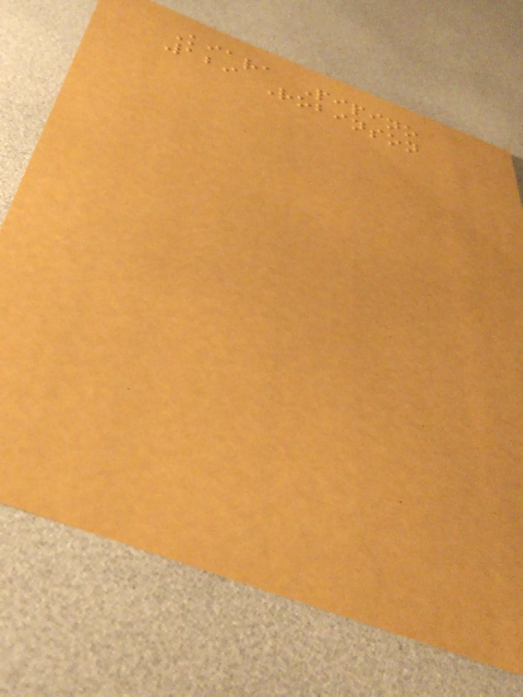Kiara Pipino
129 Robinson
